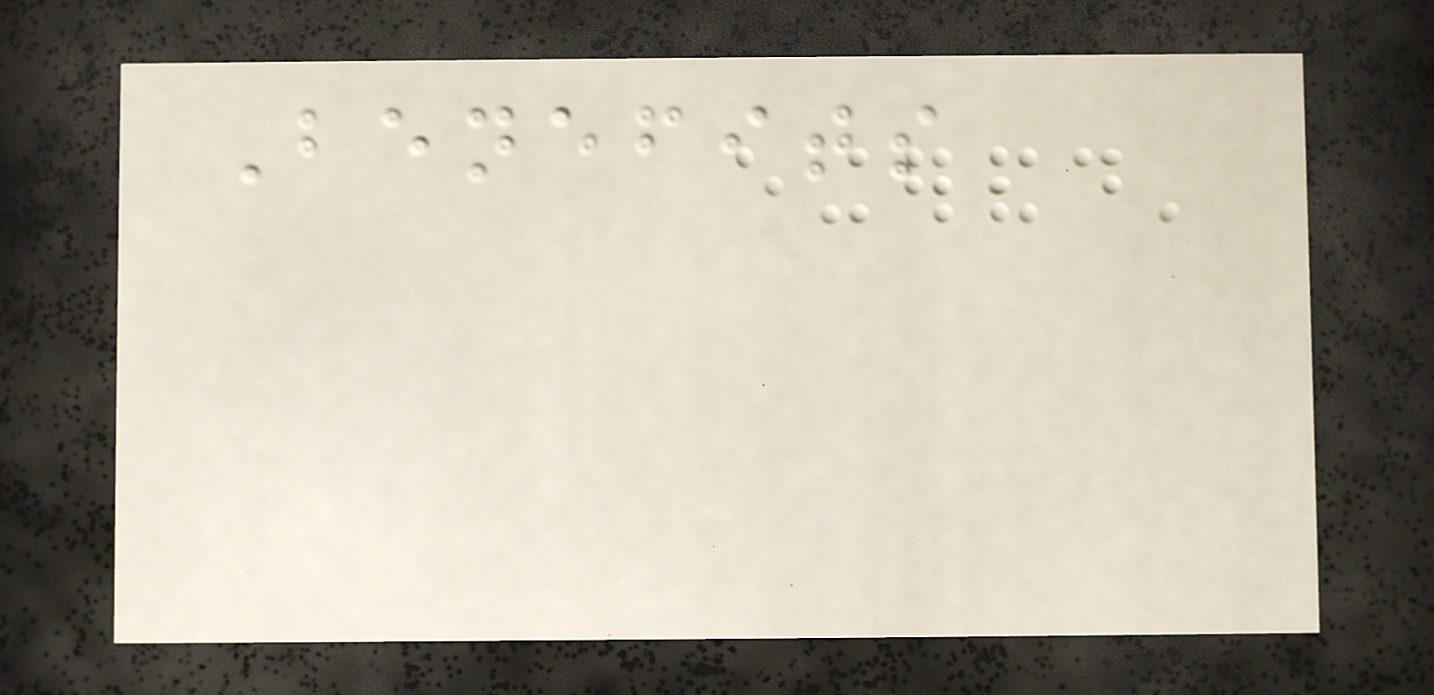Benefits
